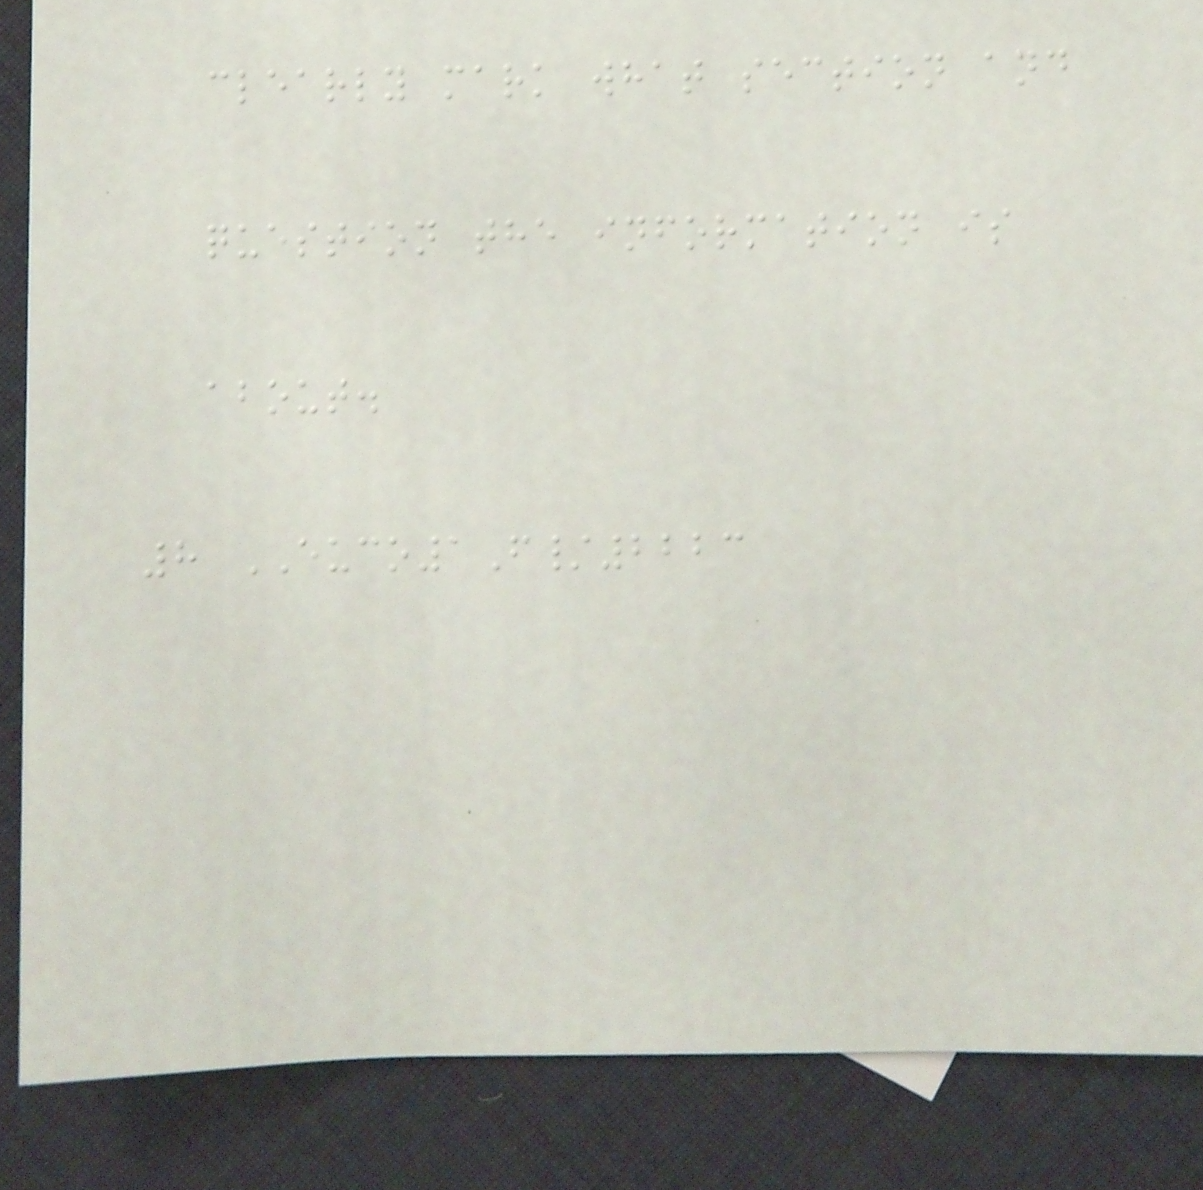clearly mark what section and
question the information is
about.
8 EUCO1F/2223
